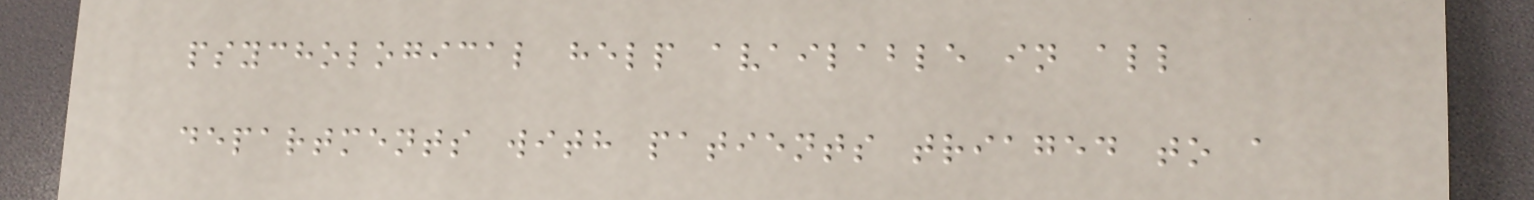psychological help available in all
departments with patients triaged to a
